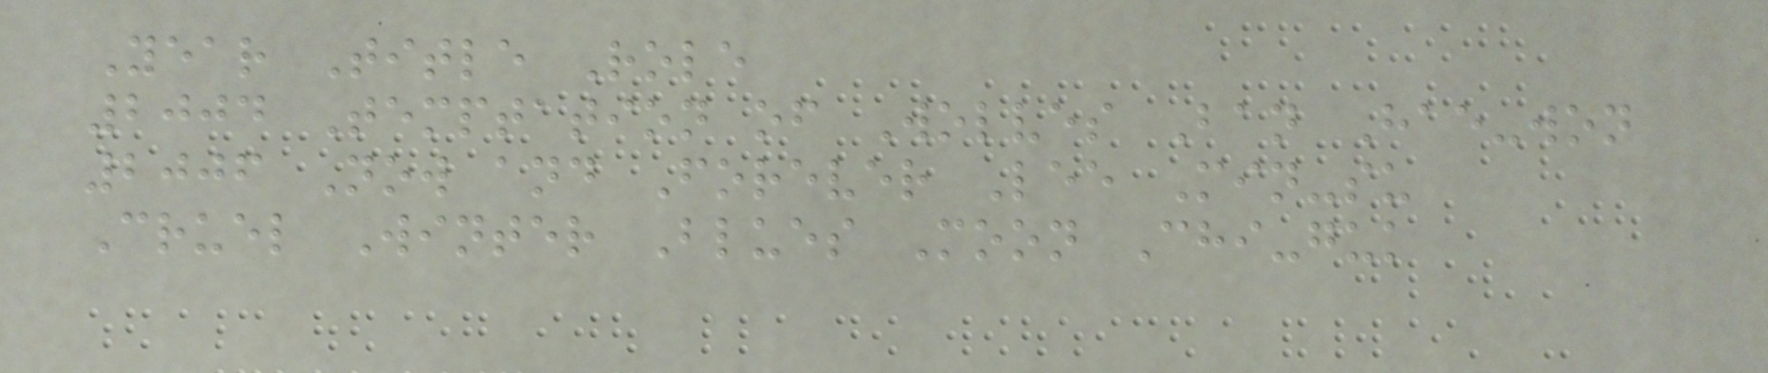Year Title Role
2004 Temptation of Wolves Ban Hae-won
2006 Now and Forever Lee Min-su
Cruel Winter Blues Moon Chi-guk
